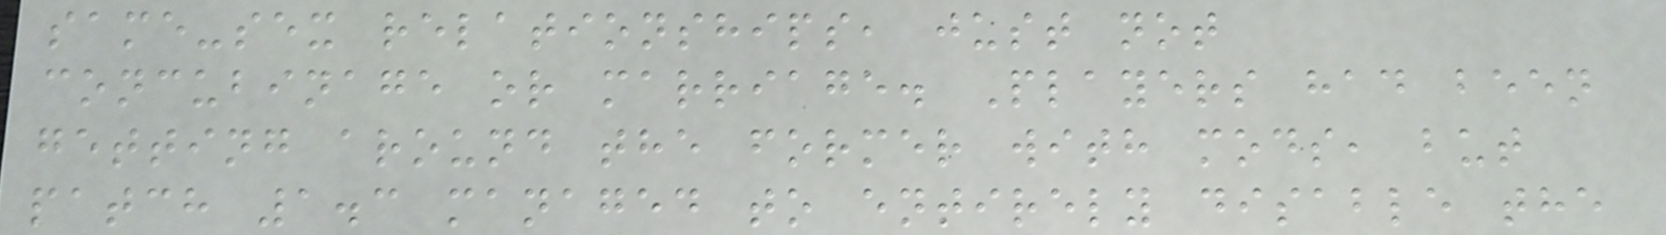same-sex relationships, just not
concubinage or marriage. Players had been
getting around the former with mods, but
patch 1.3 managed to entirely disable the
